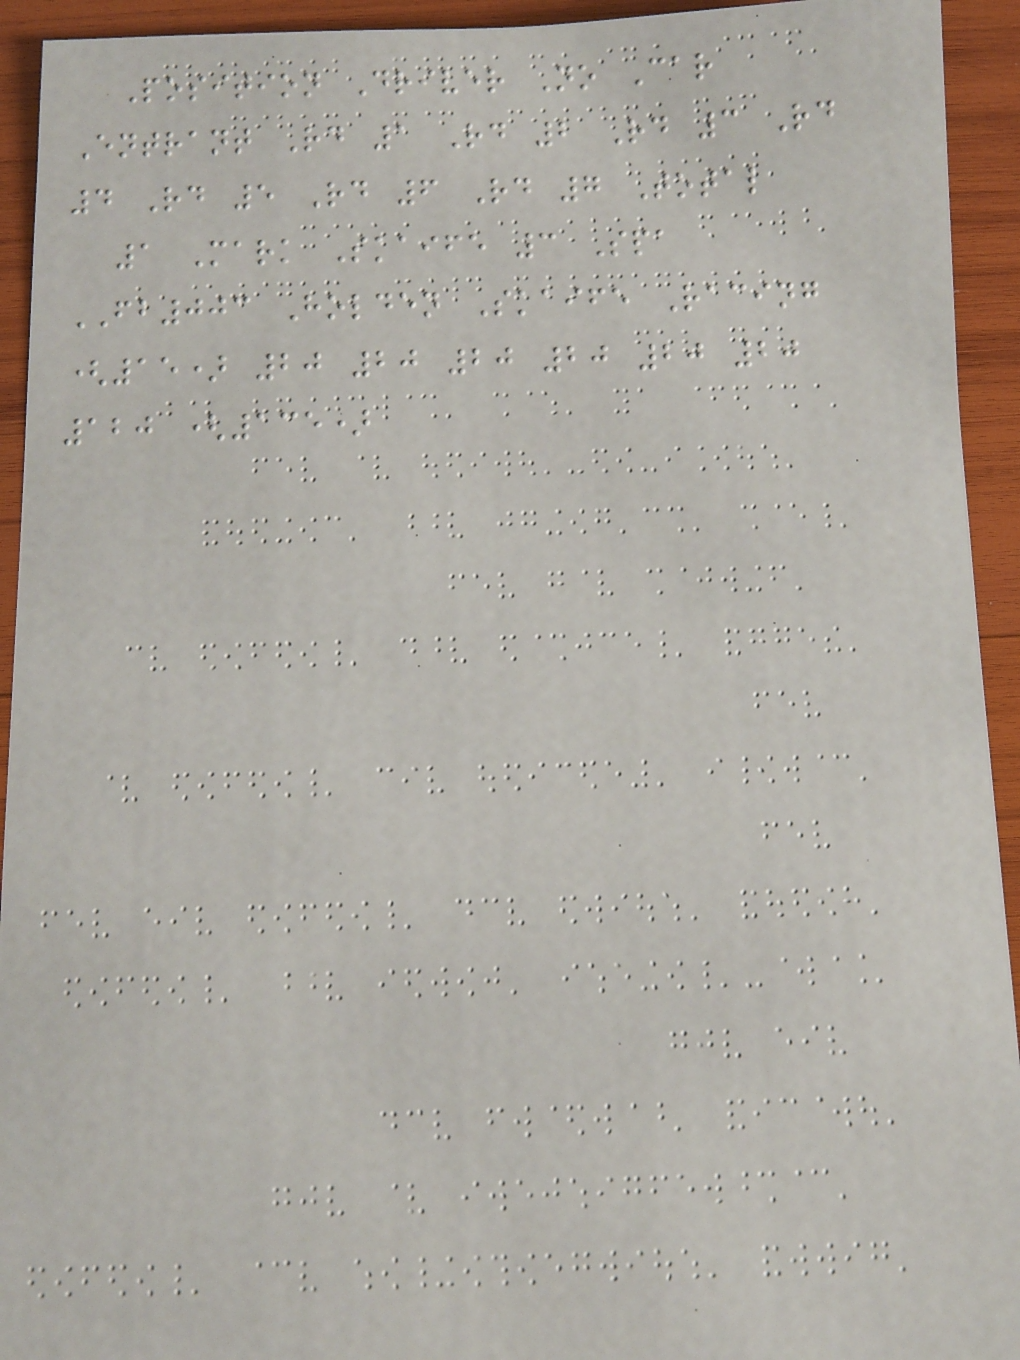Position Driver No Car
Entrant Rd 1 Rd 2 Rd 3 Rd
4 Rd 5 Rd 6 Rd 7 Total
1 Mark Skaife 3 Spa
FB003 Holden Skaife Racing
(15) 20 20 20 20 20 20
120 (135)
